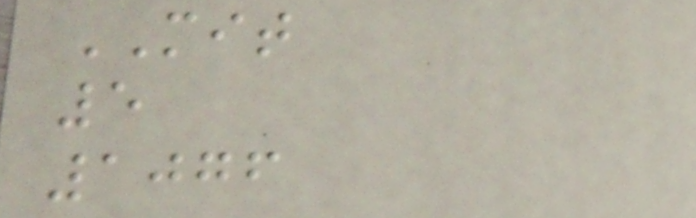MIT
5
1076
